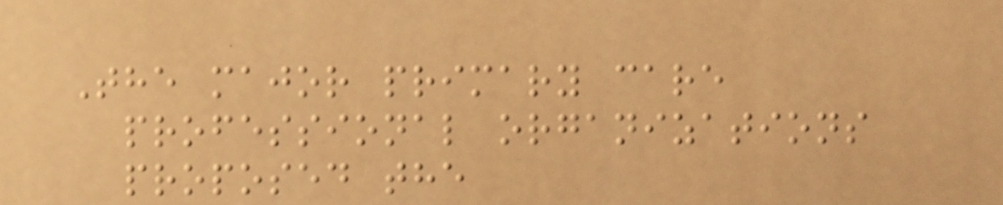The major primary care
professional organizations
proposed the
